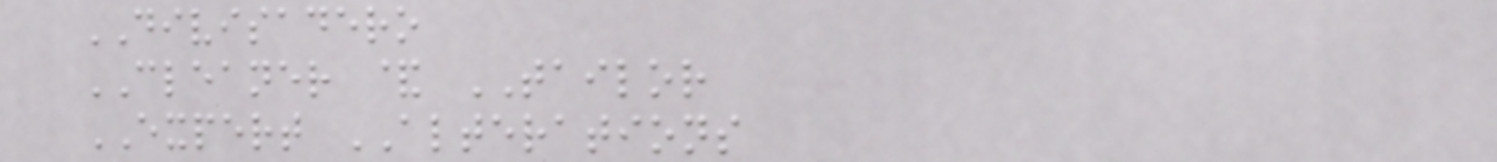DIVISADERO
CLEANER & TAILOR
EXPERT ALTERATIONS
